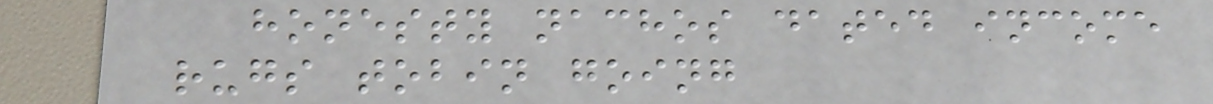honesty nachos dated income
rugs tobin going
